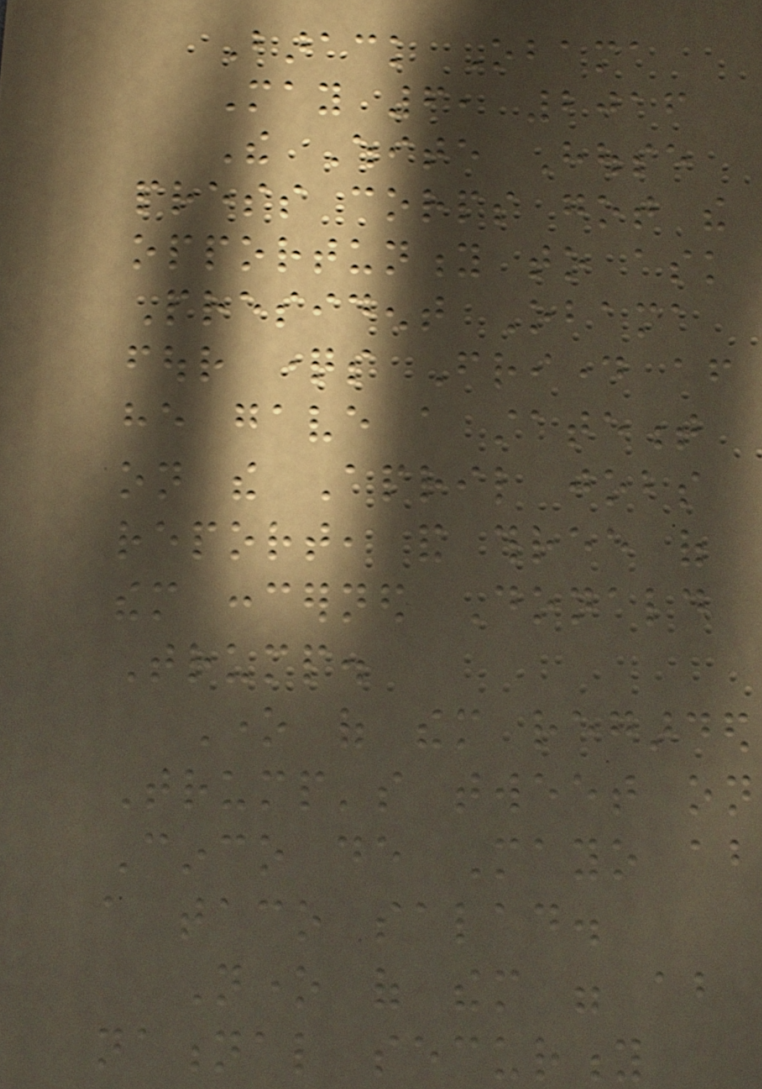Barack Obama
May 6, 2016
The White House
press corps got the
opportunity to ask
President Obama
four questions Friday after
he gave a statement
on the April jobs
report, and three of
them concerned Donald
Trump.
One of them regarded
Trump's tweet on
Cinco de Mayo about
a taco salad.
None of them were about
national security
